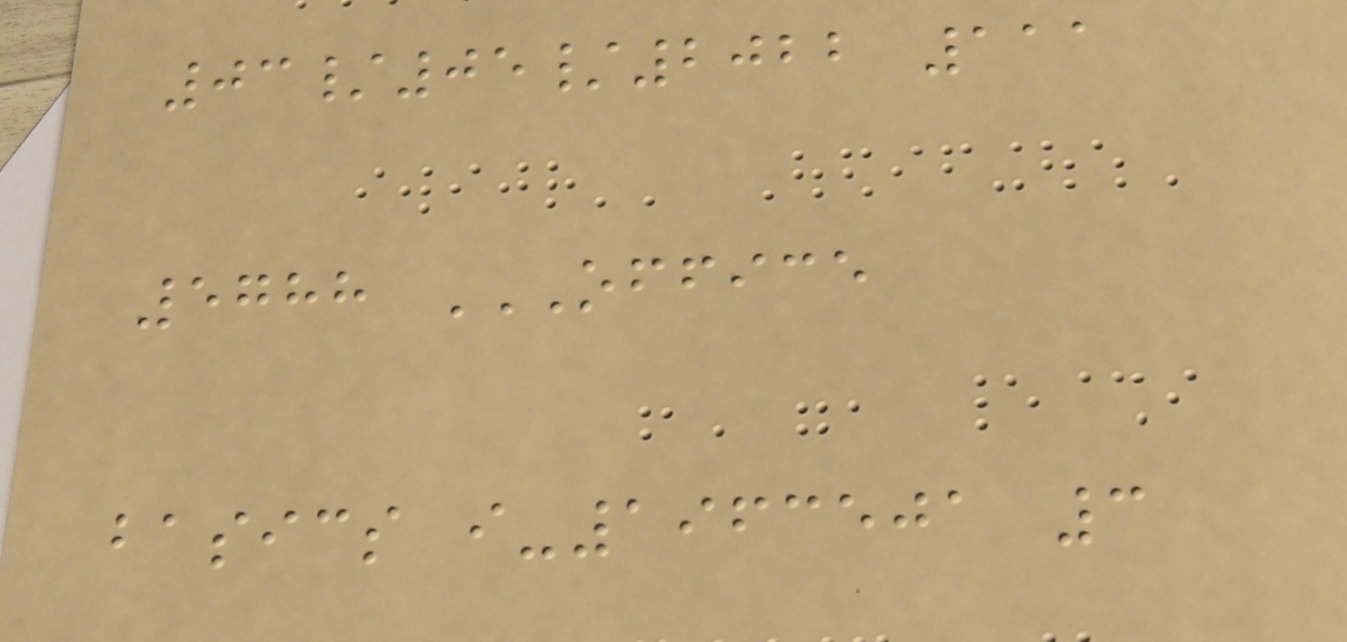03/05/2022 111
5788 OFFICE
BASICS I-1963501 3
